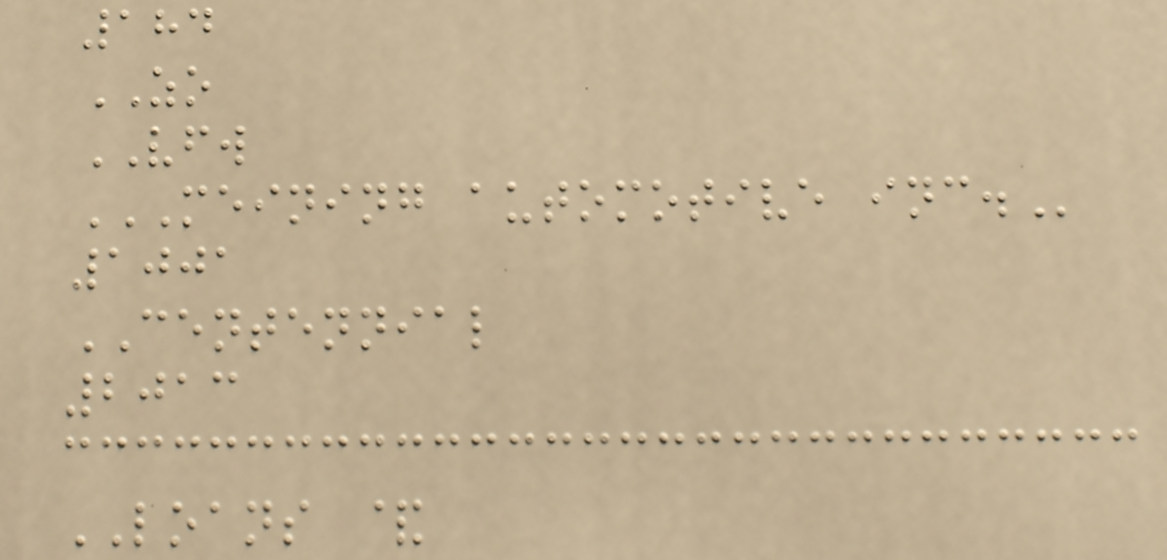184
ZO
VFW
MEINING AUTOMOTIVE INC.
1001
CENTENNIAL
2013
LOANS &
